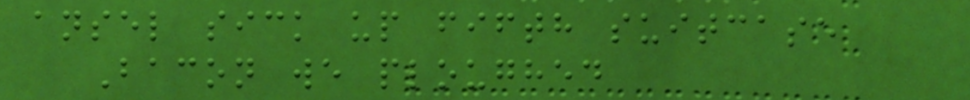ansel sick up fifth suitcase
Bacon we ploughed
